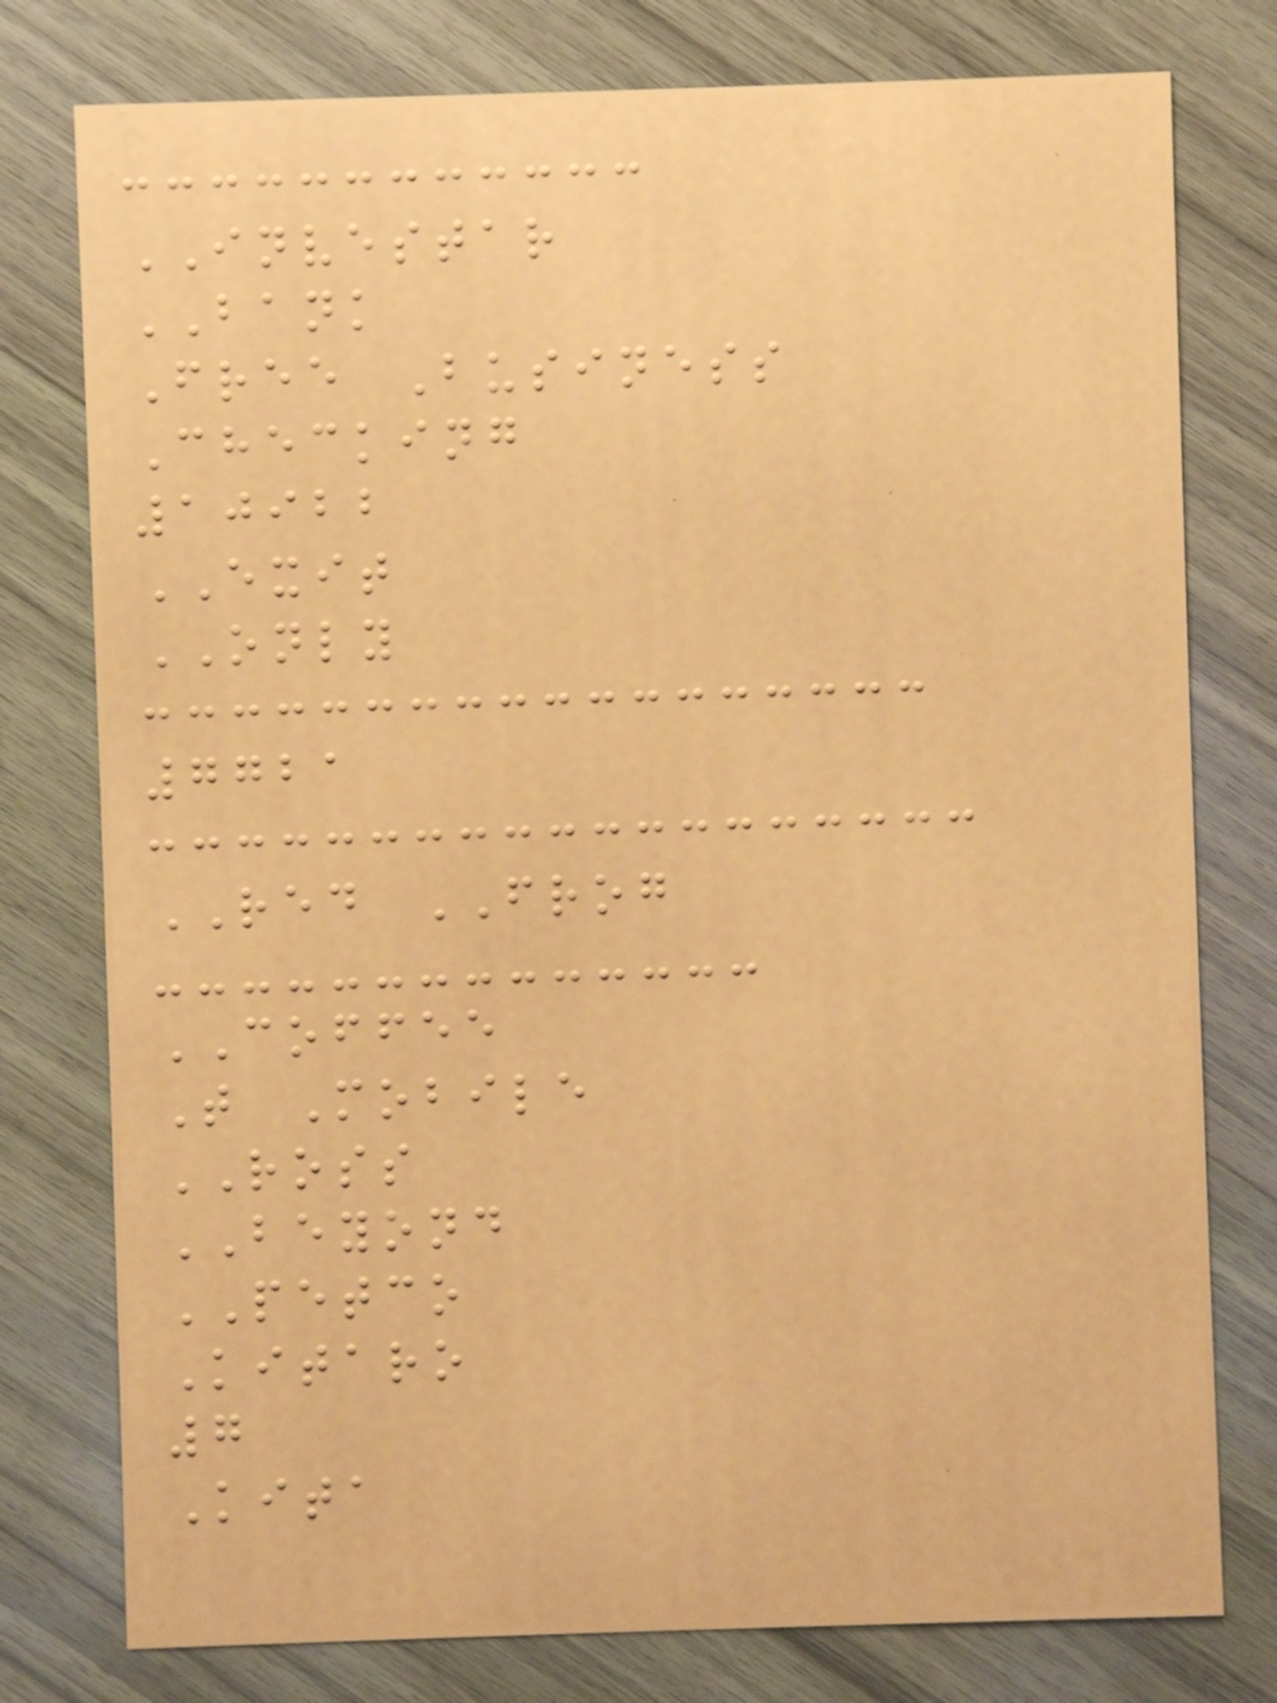INVESTAR
BANK
Free Business
Checking
10922
EXIT
ONLY
7721
RED FROG
COFFEE
T Mobile
ROSS
BEYOND
PETCO
Kitaro
7
Kita
